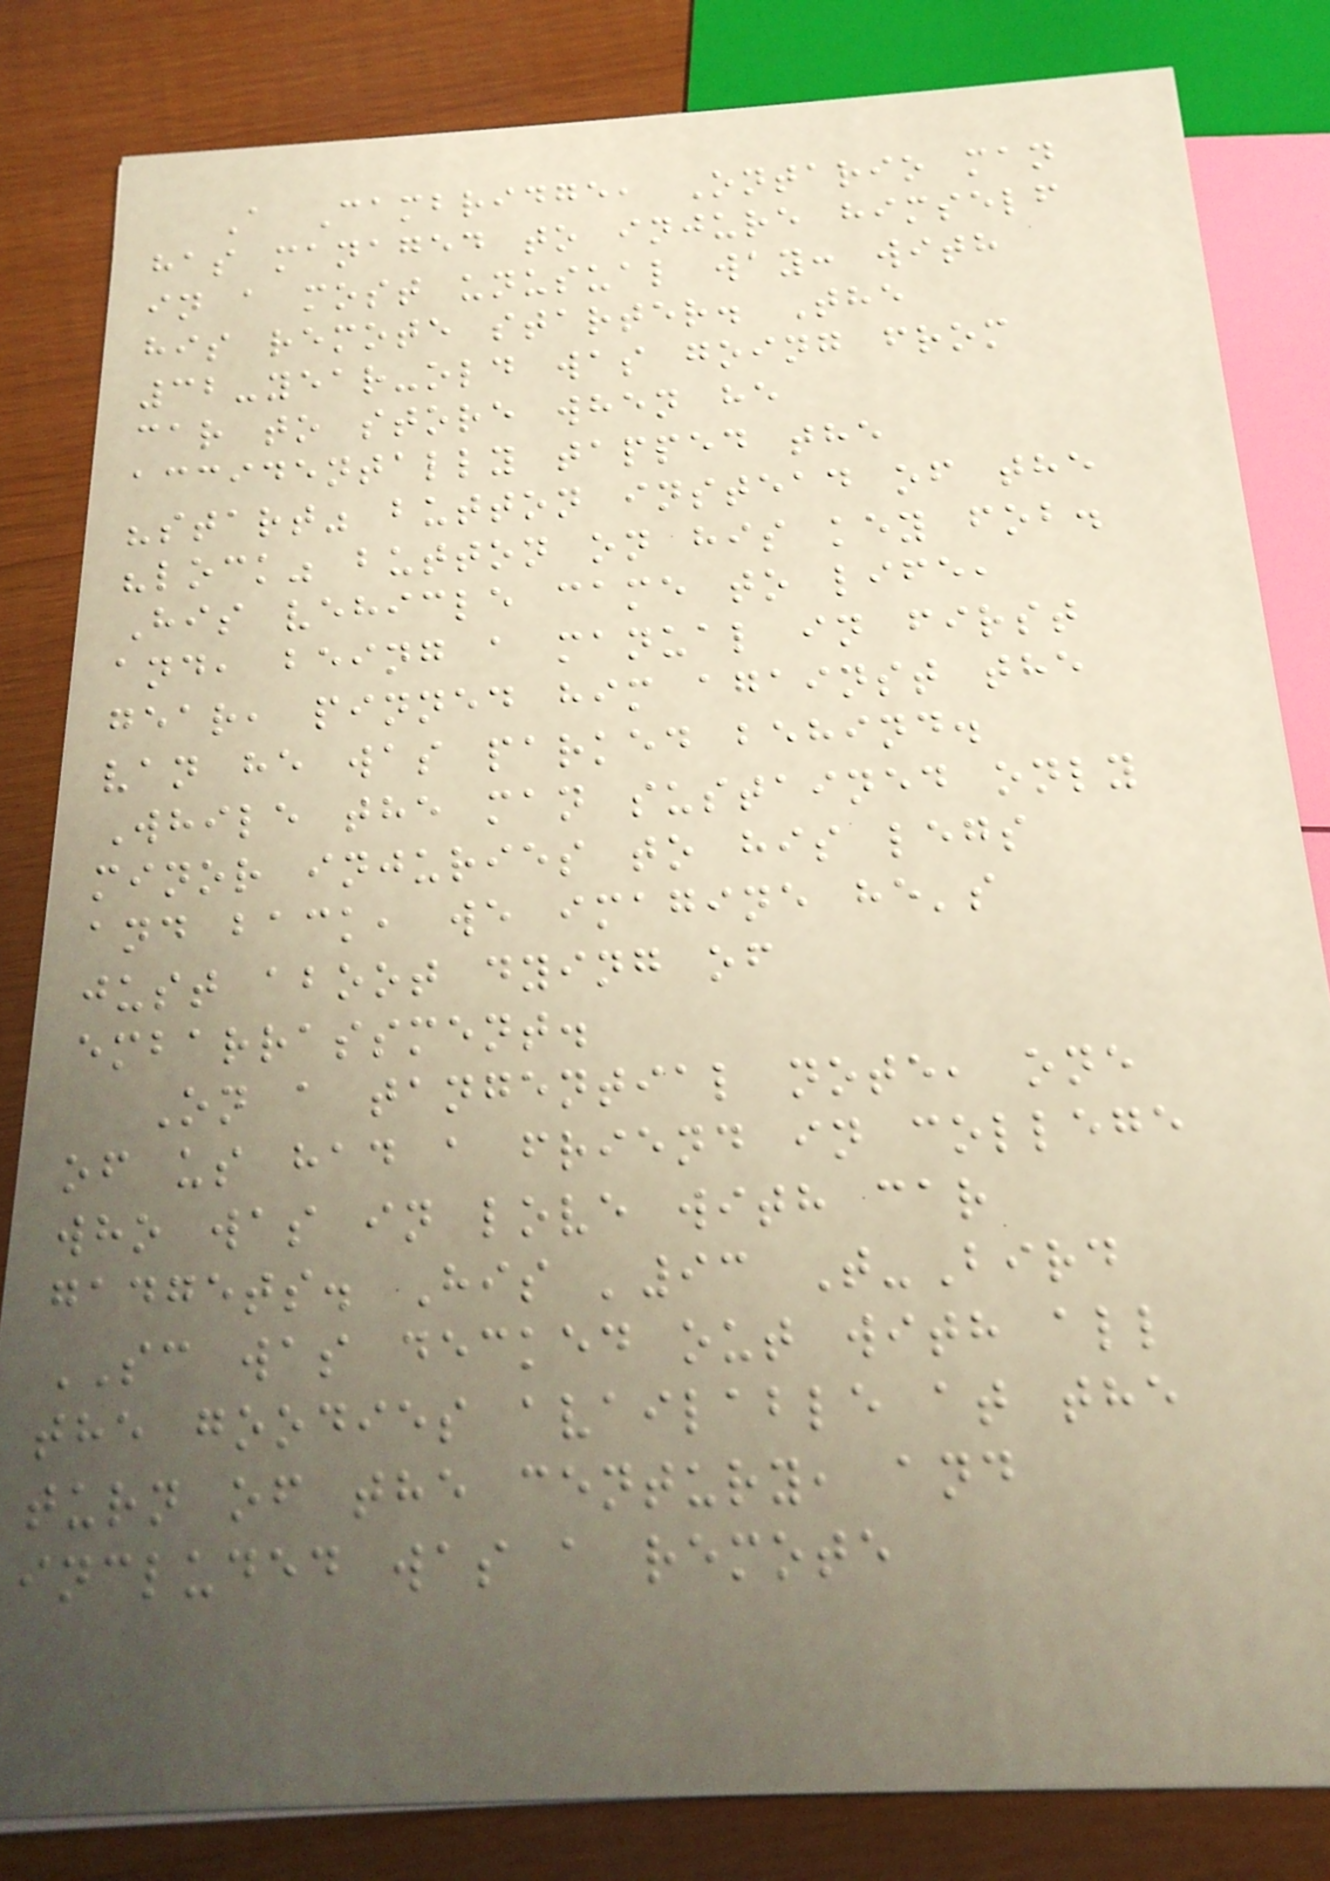A Cambridge, Ontario man
has managed to injure himself
in a most unusual way: with
his remote starter. The
32-year-old was going from
car to store when he
accidentally tapped the
"start" button instead of the
"lock" button on his key fob.
His vehicle came to life,
and, being a manual in first
gear, pinned him against the
van he was parked behind.
While the man sustained only
minor injuries to his legs
and back, we imagine he's
just aboot dying of
embarrassment.
On a tangential note, one
of us had a friend in college
who was in love with car
gadgets. His '93 T-Bird
SC was decked out with all
the goodies available at the
turn of the century, and
included was a remote
